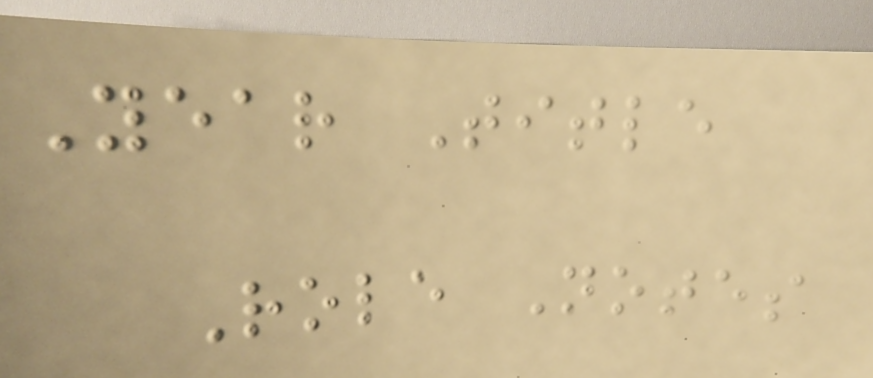Year Title
Role Notes
